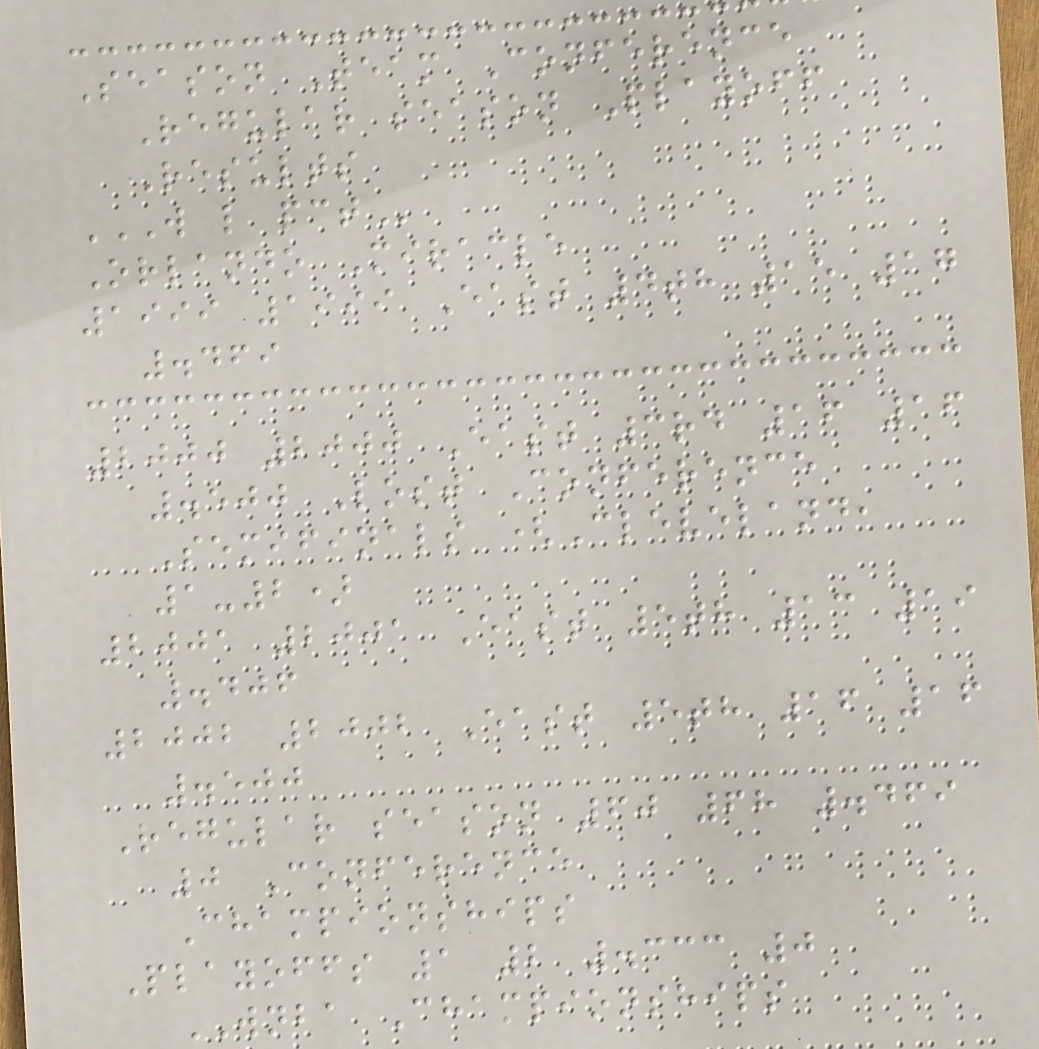Season Team Conference
Regular season Playoff
Results
W L PCT
Orlando Miracle
1999 1999 East 4th 15 17
.469
2000 2000 East 3rd 16 16
.500 Lost Conference
Semifinals (Cleveland,
1-2)
2001 2001 East 5th 13 19
.406
2002 2002 East 5th 16 16
.500
Regular season 60 68 .469
0 Conference
Championships
Playoffs 1 2 .333 0
WNBA Championships
